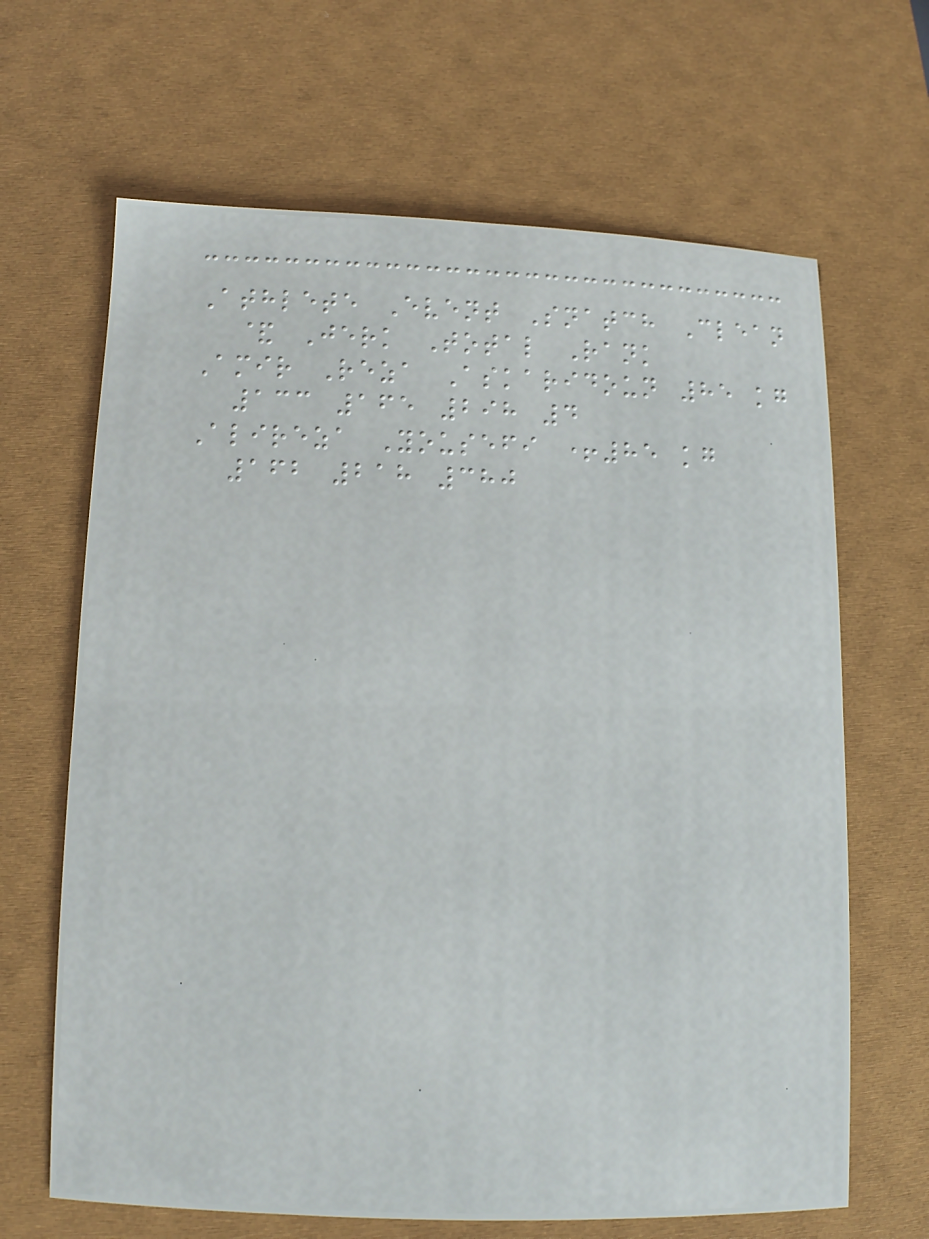Athlete Event Snatch Clean
& Jerk Total Rank
Amir Reza Askaridoun 85 kg
133 165 298 4
Alireza Yousefi +85 kg
162 218 380
